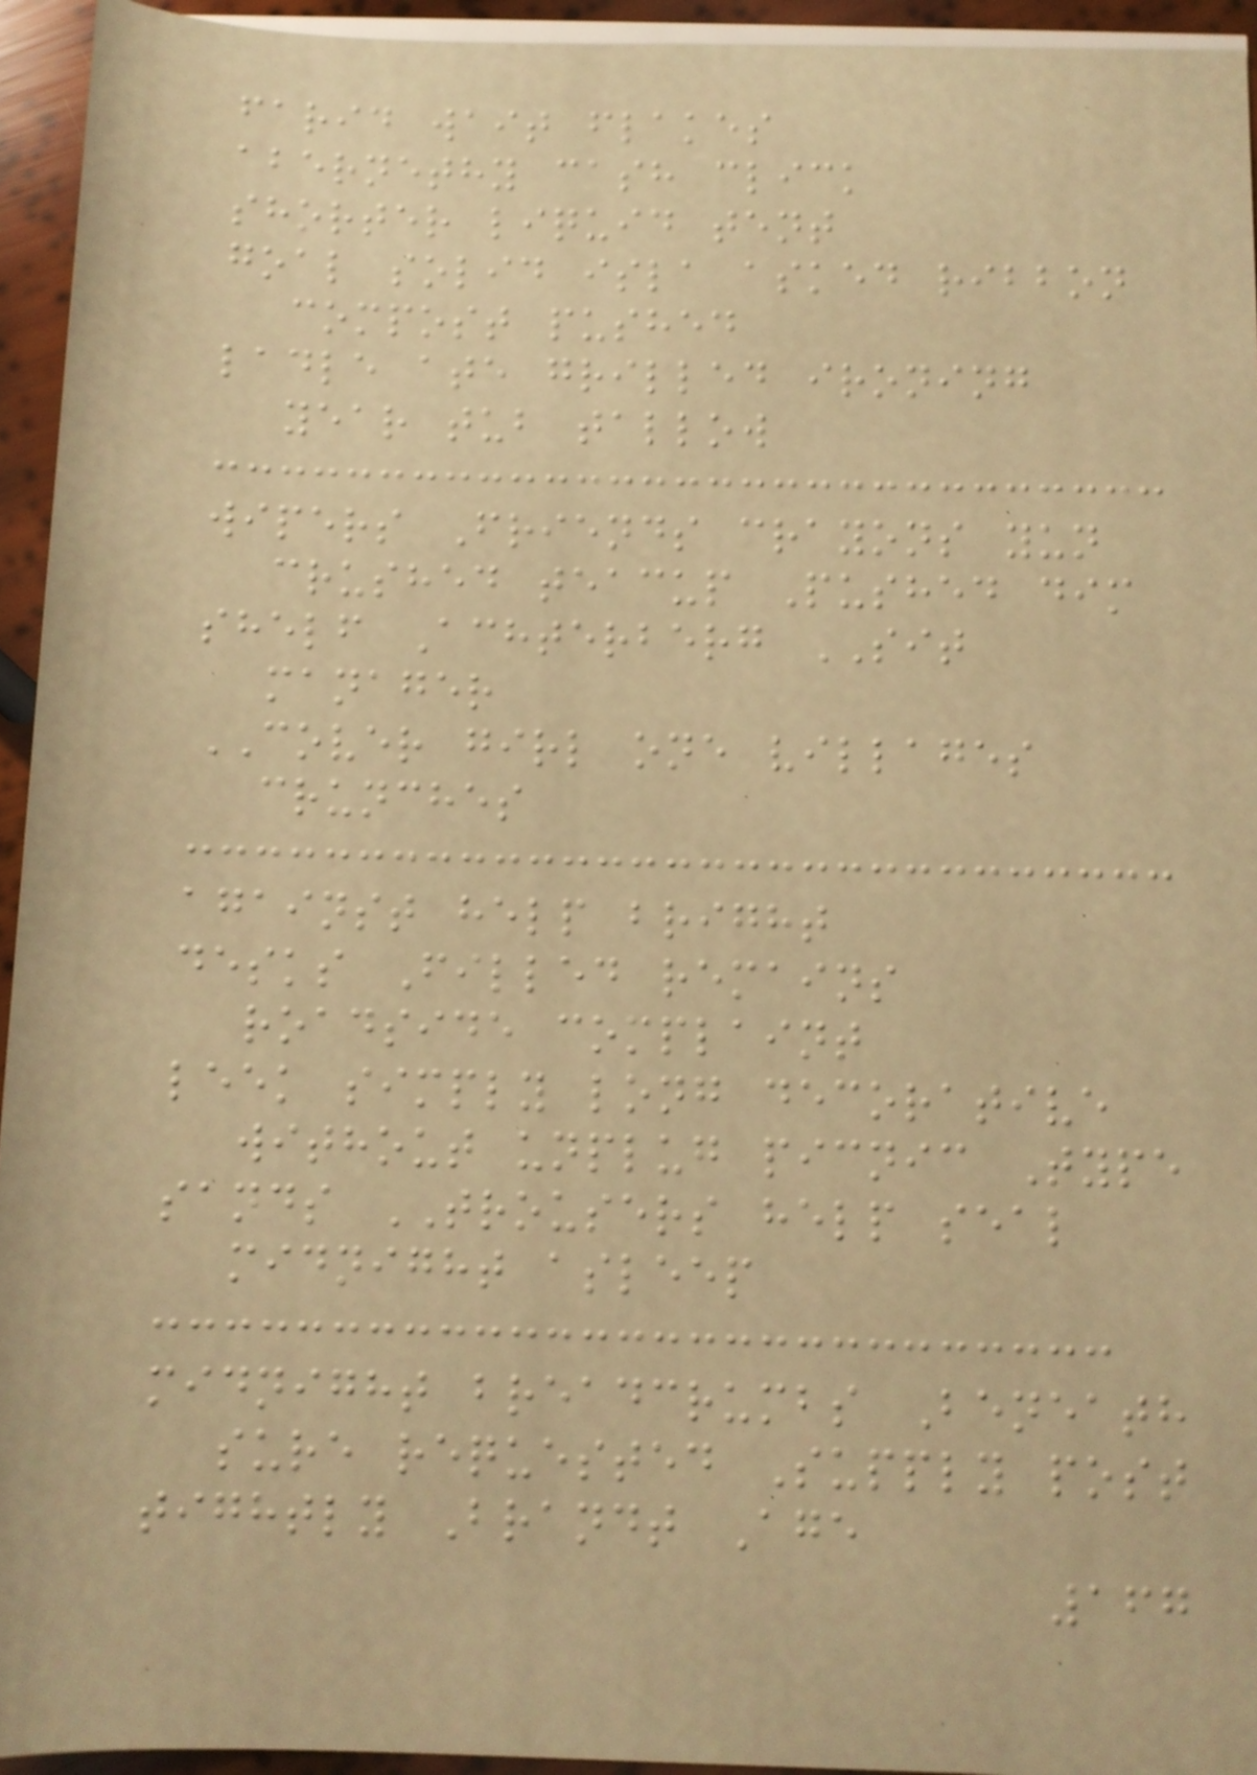farid wait flakes
abernethy cash click
shorter liquid tent
goal solid isla asked ribbon
compost pushed
ladle ate grilled ironing
year tub tallow
wipers Friends crayons yun
crushed teacup Pushed dim
shelf Achterberg SIT
manager
COVER girl one villages
crunches
against help bright
desks Filled remains
roadside complaint
leek simply long decorative
without unplug picnic Type
sands TROUSERS help seal
midnight asleep
midnight breadcrumbs Beneath
sure requested Supply post
tightly Brandt Age
167
